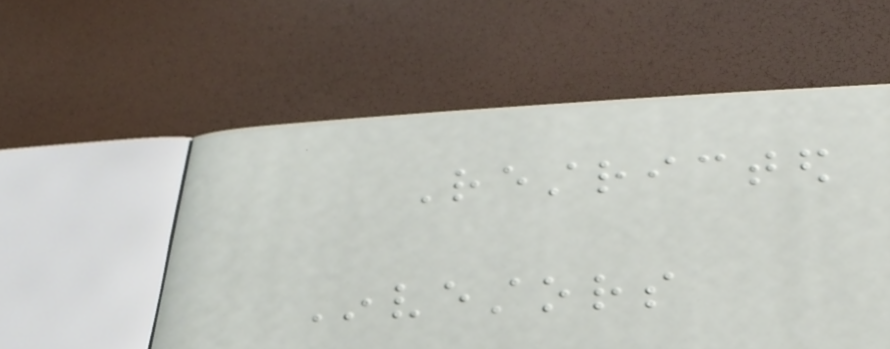Restricted
Investors
